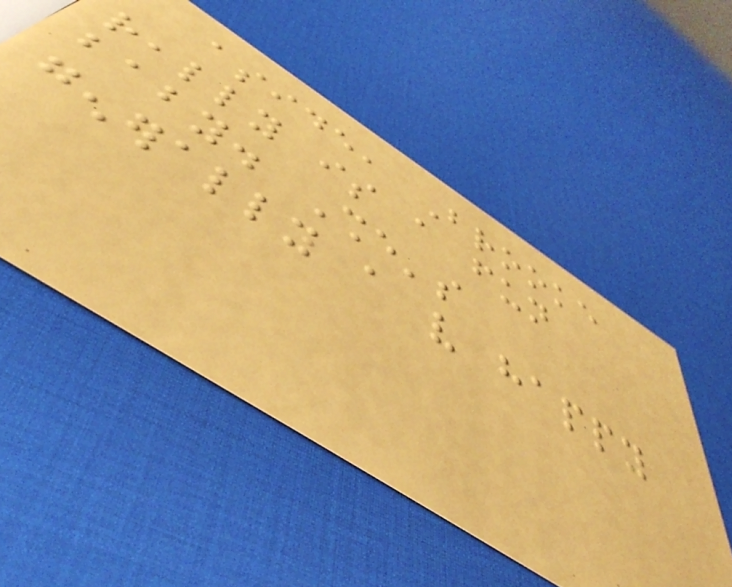aside, Brooke
really is a fun
baby. She's
generally a very happy
